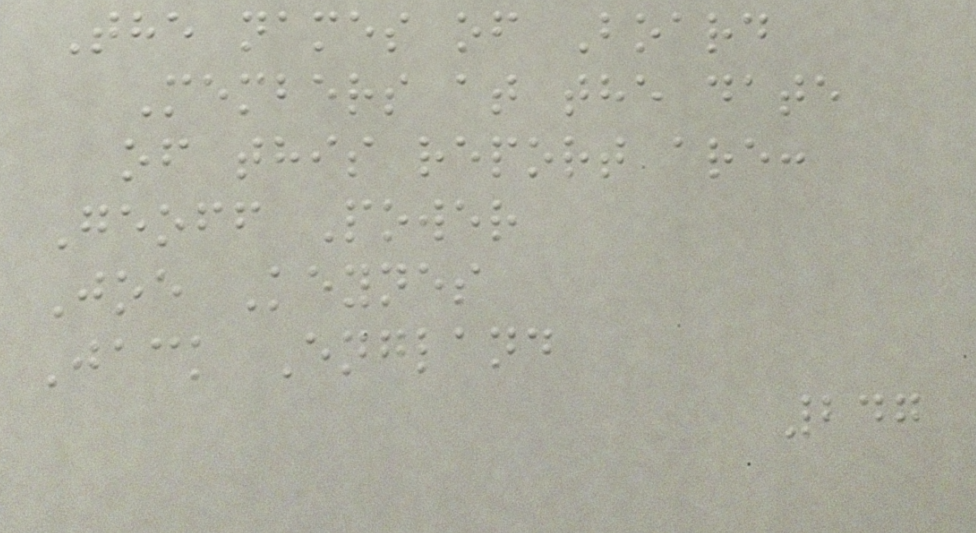The names of Board
Members at the date
of this report are:
Geoff Power
Joe Keynes
Jack England
247
